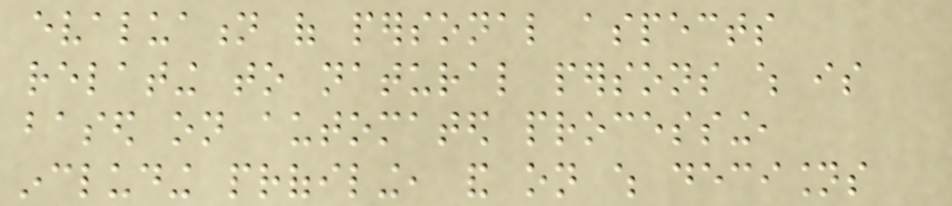evaluation of personal aspects
relating to natural persons which is
based on automated processing,
including profiling, and on which decisions
